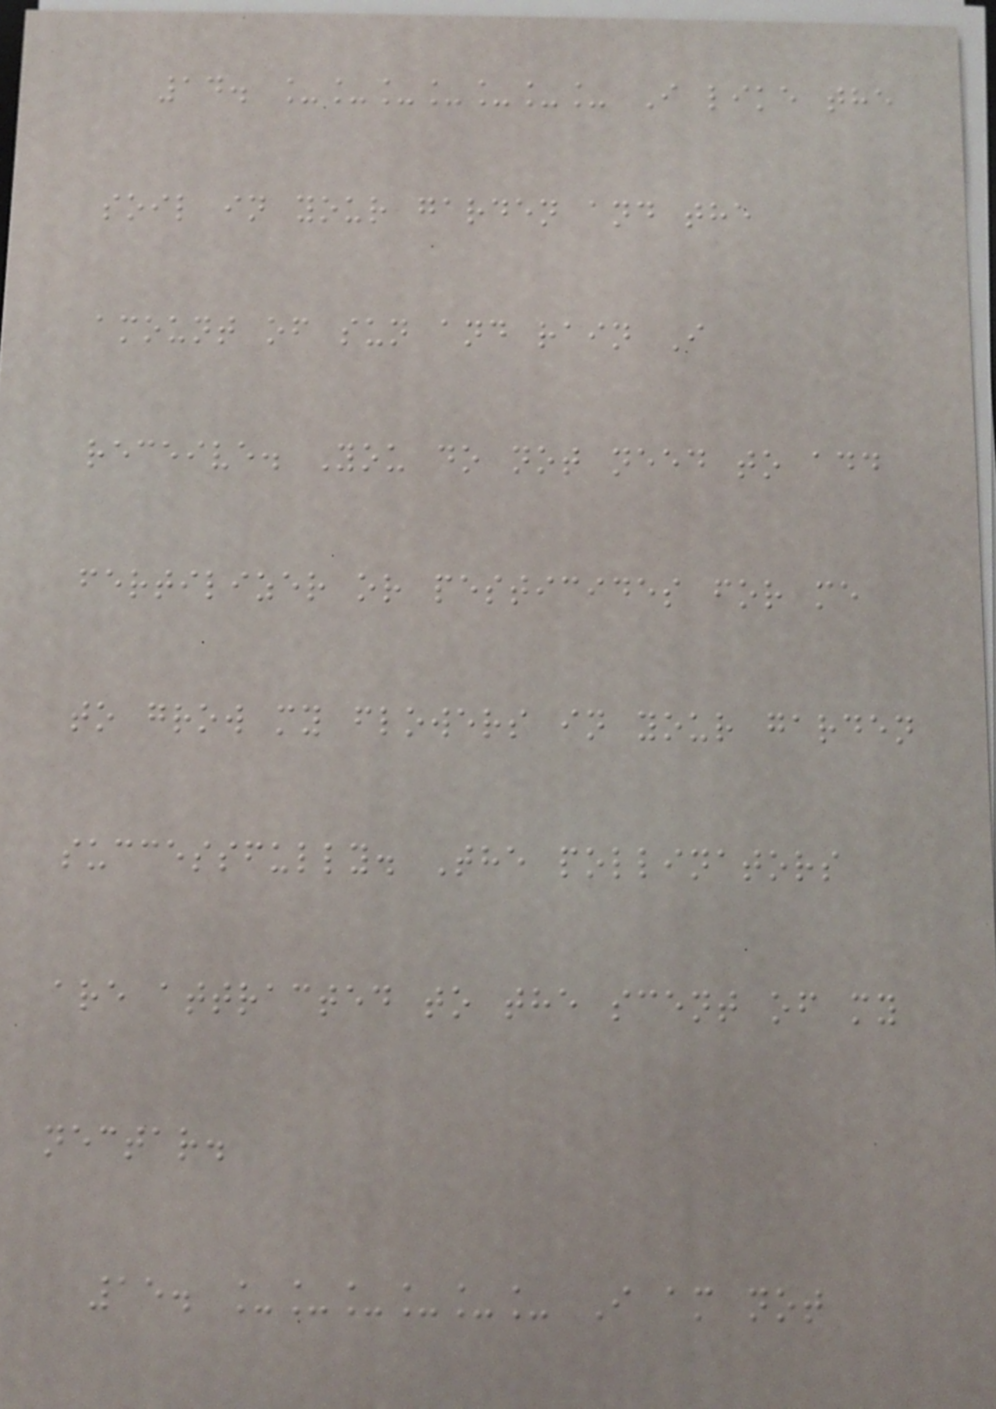14. _______ I like the
soil in your garden and the
amount of sun and rain I
receive. You do not need to add
fertilizer or pesticides for me
to grow my flowers in your garden
successfully. The pollinators
are attracted to the scent of my
nectar.
15. ______ I am not
